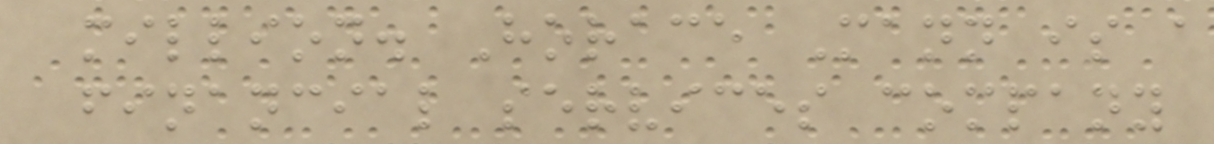million. Horace Mann is a
financial services company
